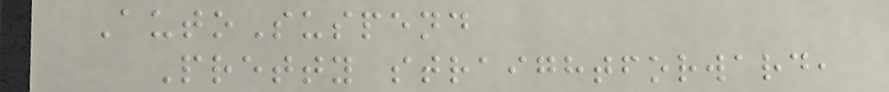AutoSuspend
Pretty straightforward,
